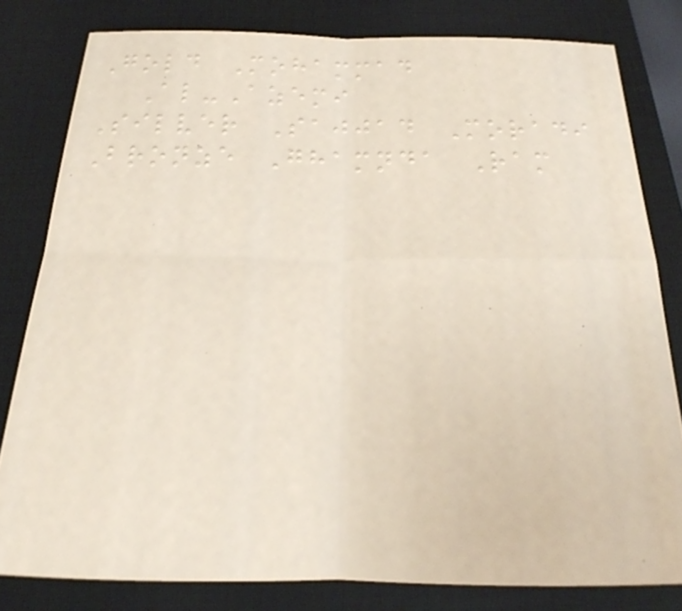Gold Mohammad
Al-Azemi
Silver Sajjad Moradi
Bronze Ghamnda Ram
